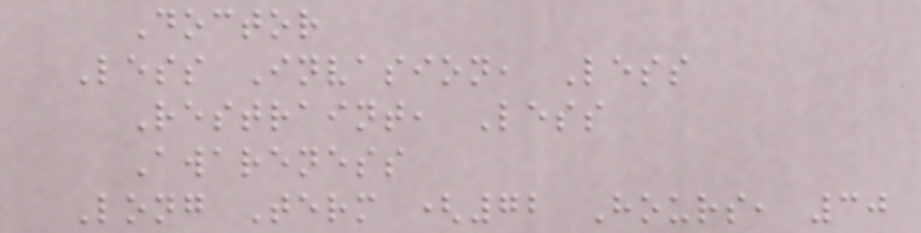Doctor
Less Invasion, Less
Restraint, Less
Awareness
Long Term (72 Hours, 30
